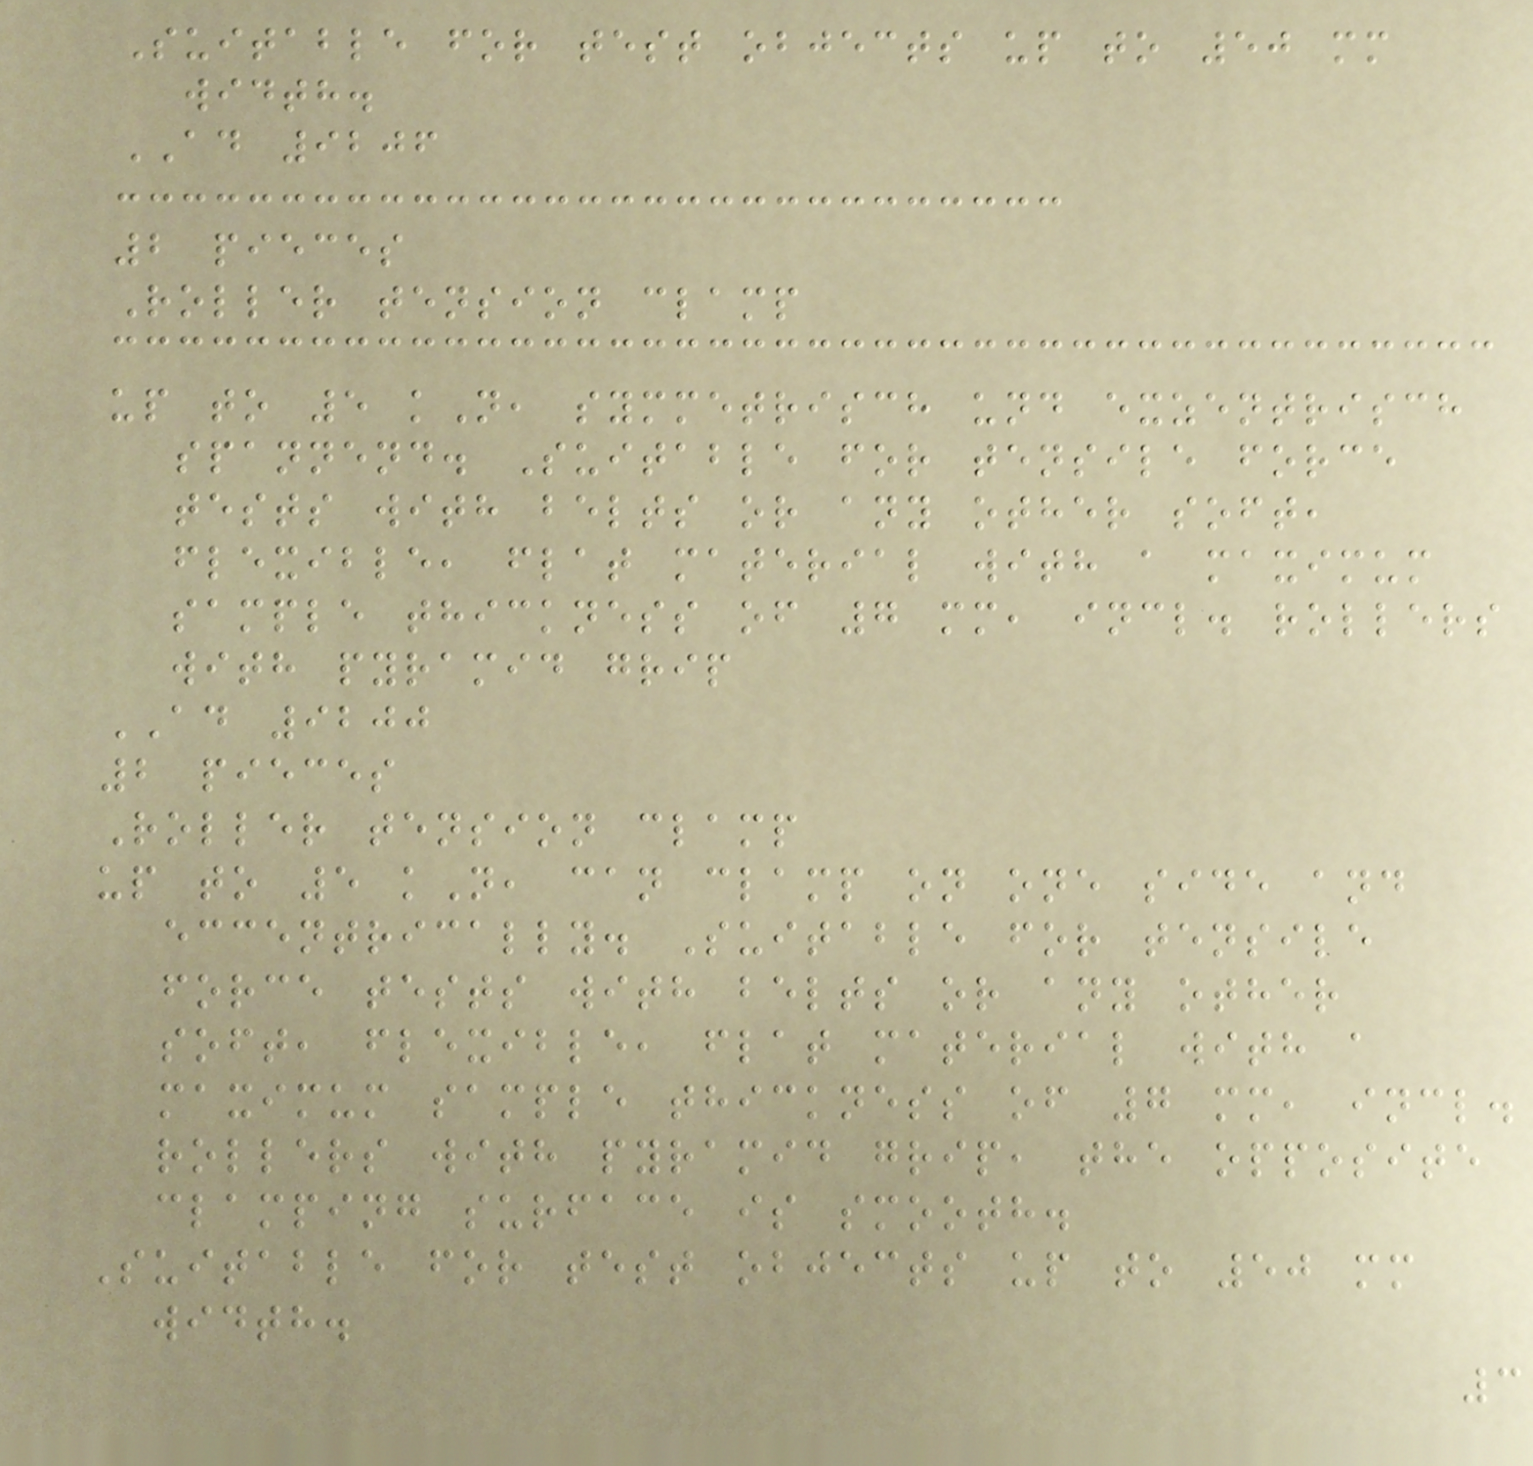Suitable for test objects up to 50 mm
width.
AD 9206
2 pieces
Roller tension clamp
up to 5 kN, symmetrisch und exzentrisch
spannend. Suitable for tensile force
tests with belts or any other soft,
flexible, flat material with a maximum
sample thickness of 7 mm, incl. rollers
with pyramid grip
AD 9200
2 pieces
Roller tension clamp
up to 5 kN, can clamp on one side and
eccentrically. Suitable for tensile
force tests with belts or any other
soft, flexible, flat material with a
maximum sample thickness of 7 mm, incl.
rollers with pyramid grip, the opposite
clamping surface is smooth.
Suitable for test objects up to 50 mm
width.
3
